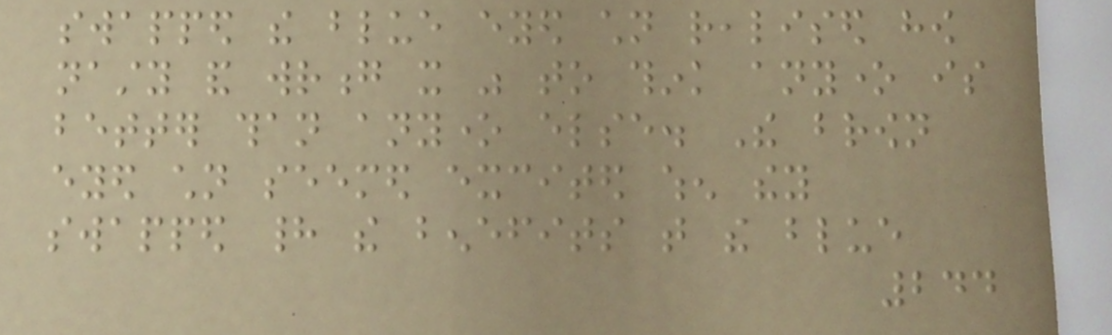swapped the blue eyed children realised how
nasty and wrong it was to think anyone is
better than anyone else. The brown
eyed children seemed excited when they
swapped had the benefits that the blue
244
